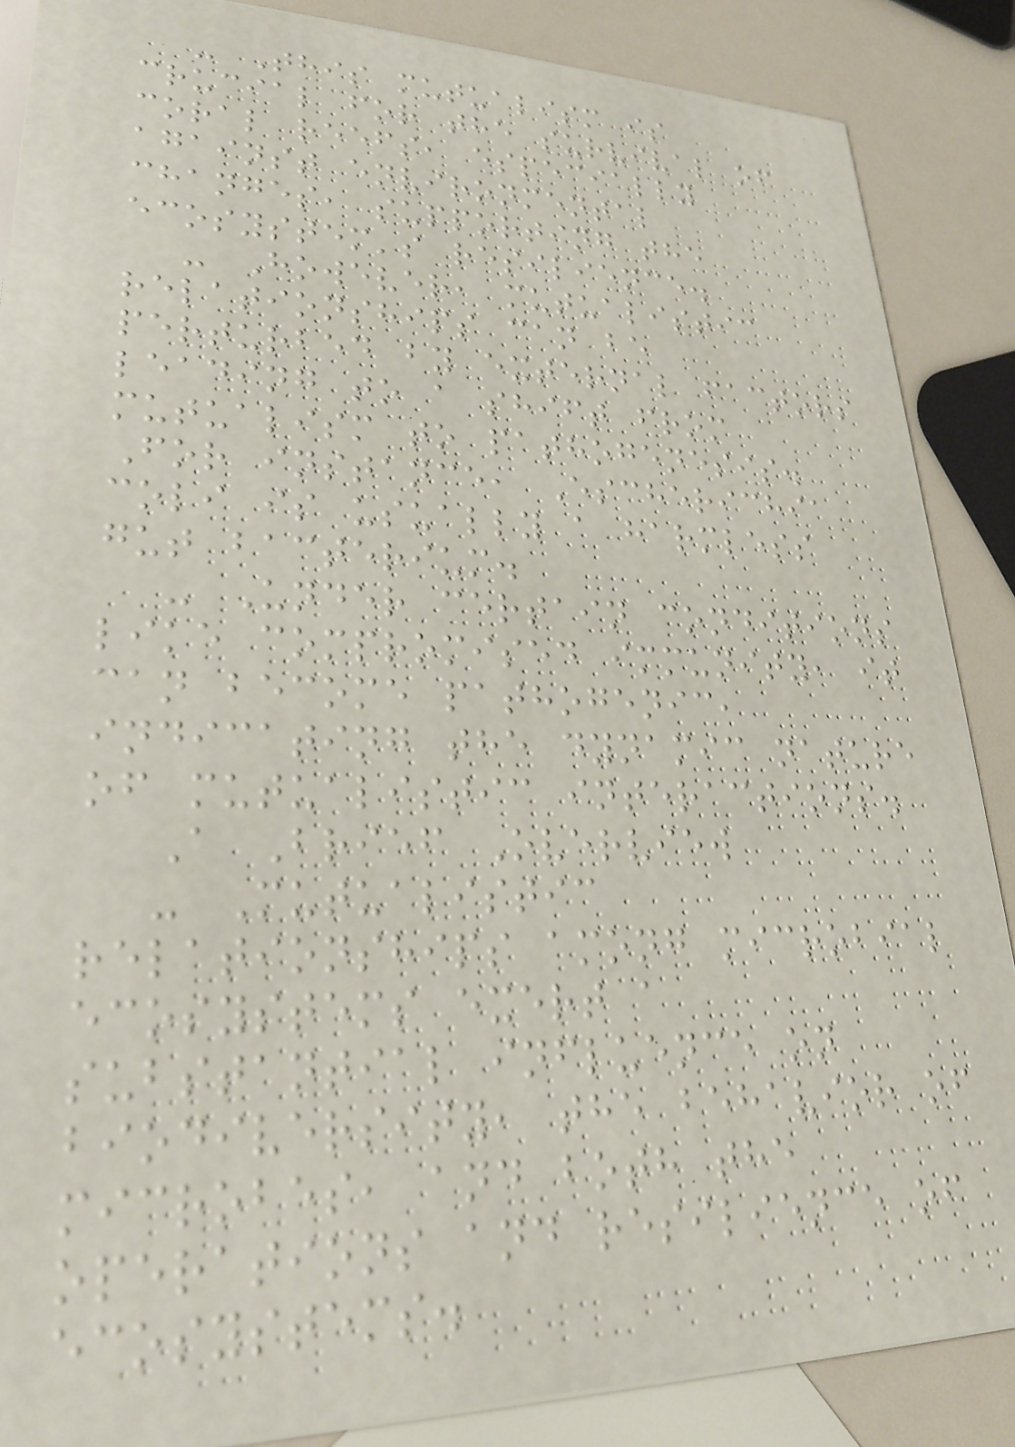- This mutualism is
crucial for the survival of
coral reefs, especially
against environmental
changes, supporting the
ecosystem's resilience.
- However, mutualistic
relationships can be
perturbed by external factors
leading to a shift from
mutualism to pathogenesis.
For instance, Escherichia
coli is usually a harmless
gut bacterium.
- Under certain conditions
like compromised immunity, it
can become pathogenic,
indicating the dynamic nature
of mutualistic interactions.
A Brief Overview
- Mutualistic
relationships among microbial
ecosystems exert a
substantial influence on
biodiversity, the behavior of
microbes, and both the
operations and resilience of
ecosystems.
